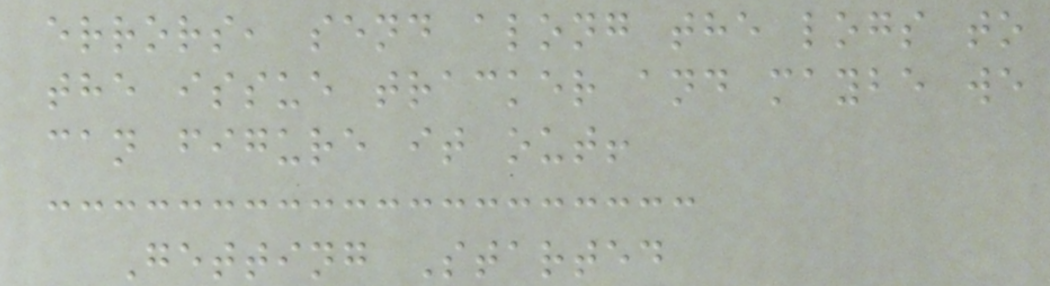errors, send along the logs to
the issue tracker and maybe we
can figure it out!
Getting Started
